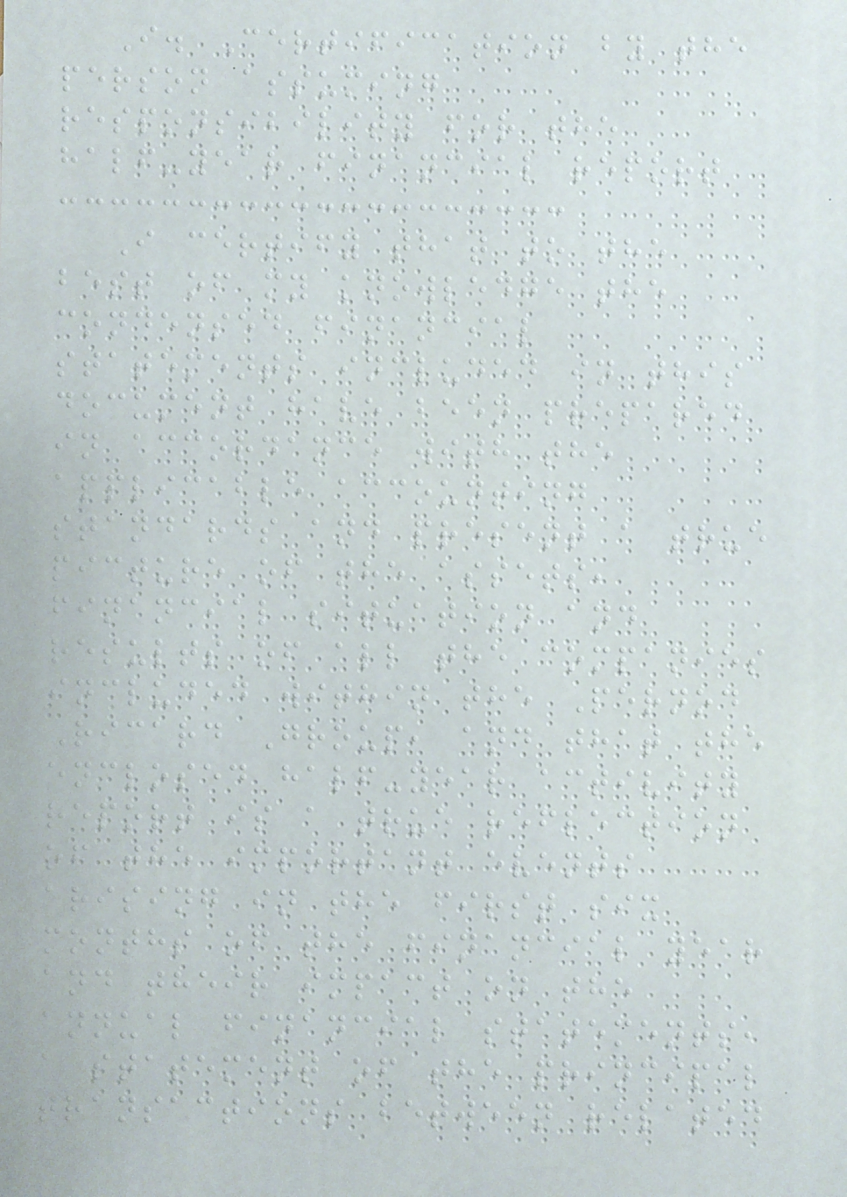I. Certification by the
person assuming
responsibility for the
half-year financial report
I certify that to the
best of my knowledge the
condensed financial
statements included in this
document have been prepared
in accordance with the
applicable accounting
standards and present a true
picture of the assets,
financial situation and
results of all the companies
included within the Pernod
Ricard Group, and that the
enclosed half-year activity
report is a true reflection
of the important events
arising in the first six
months of the financial year
and their impact on the
annual financial statements,
a statement of the principal
transactions between related
